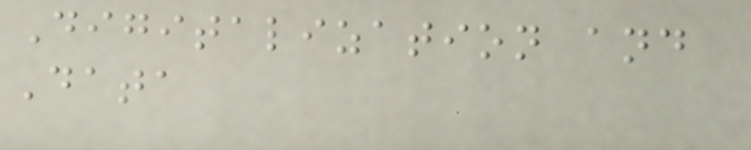Digitalization and
Data
